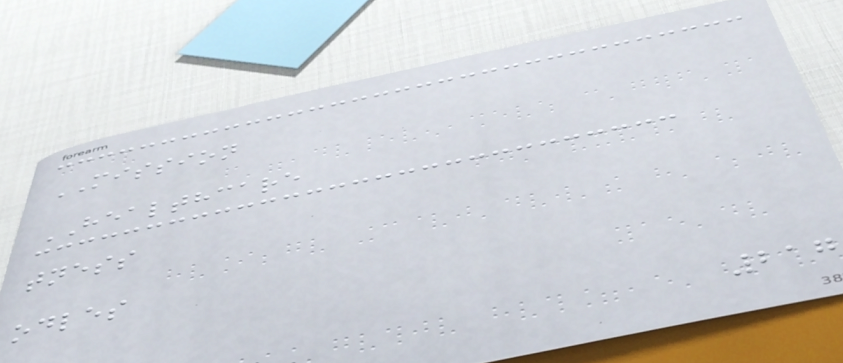MISSION
HEALTHCARE
tness
odles
217
